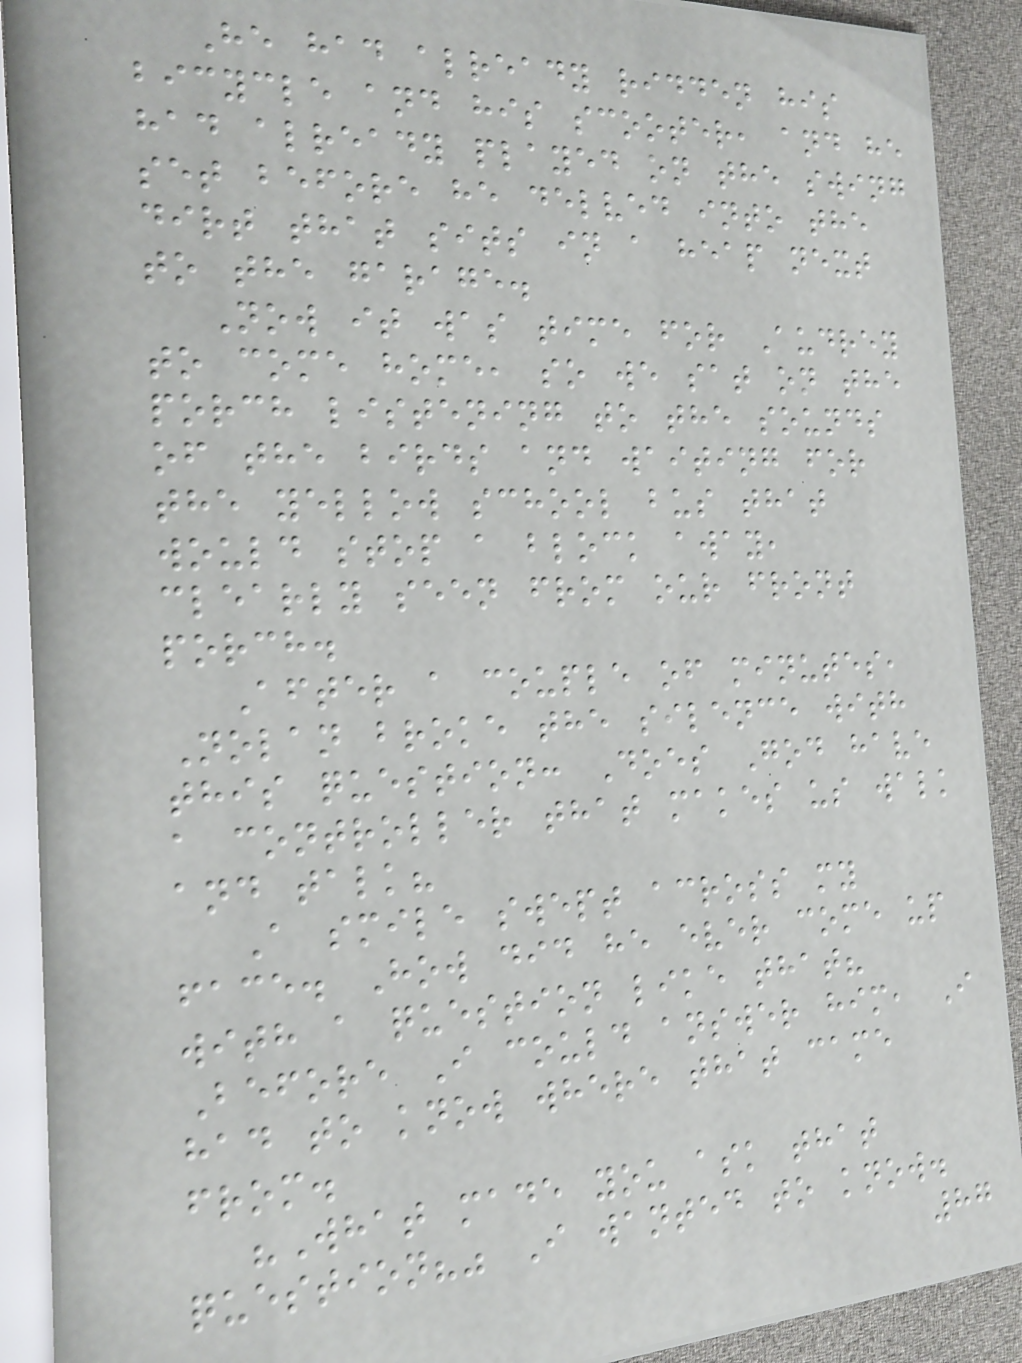He had already ridden his
bicycle and his scooter, and he
had already played on the swing
set before he delved into the
dirt that sits in a heap next
to the garage.
Now it was time for Audrey
to come home, so we sat on the
porch listening to the sounds
of the birds and waiting for
the yellow school bus that
would stop a block away,
clearly seen from our front
porch.
After a couple of minutes,
Nolan broke the silence with
this question: Does God have
a controller that makes us walk
and talk?
A smile swept across my
face. How did he ever come up
with a question like that?
Before I could answer him, I
had to know where that came
from.
"What made you ask that
question?" I wanted to know.
87
